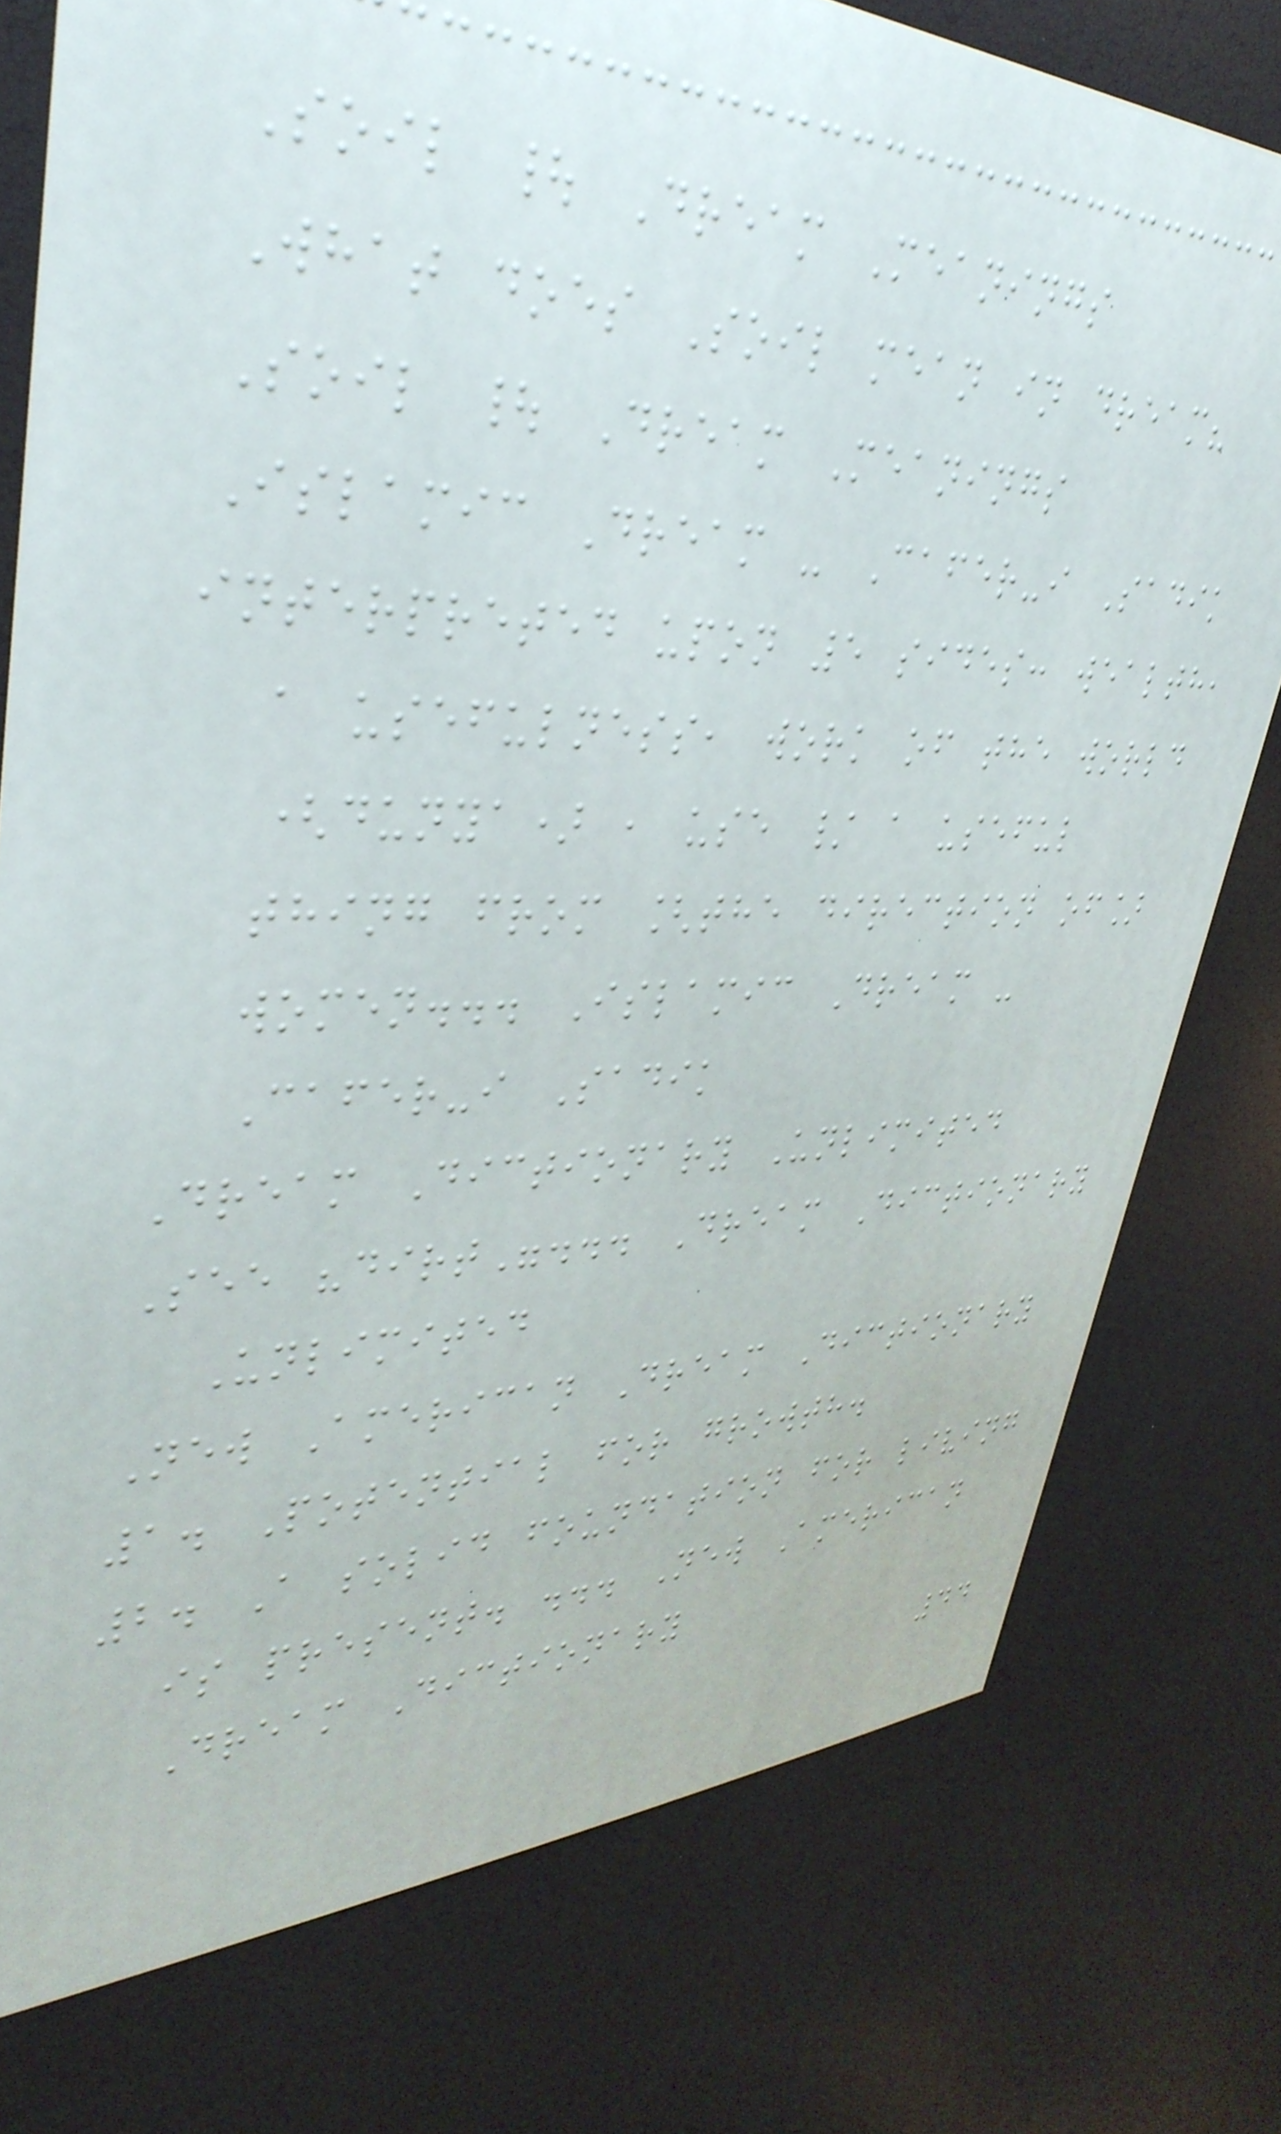Soil | Dream Meanings
What does Soil mean in dream?
Soil | Dream Meanings
Islamic Dream - Cafer-i Sadik
interpreted upon 5 sides: wealth,
a usefulness, work of the world
(dunya) , use / a useful
thing from [the direction of]
women... Islamic Dream -
Cafer-i Sadik
Dream Dictionary Unlimited
See "dirt"... Dream Dictionary
Unlimited
New American Dream Dictionary
1. Potential for growth.
2. A solid foundation for living
is present. ... New American
Dream Dictionary
44
